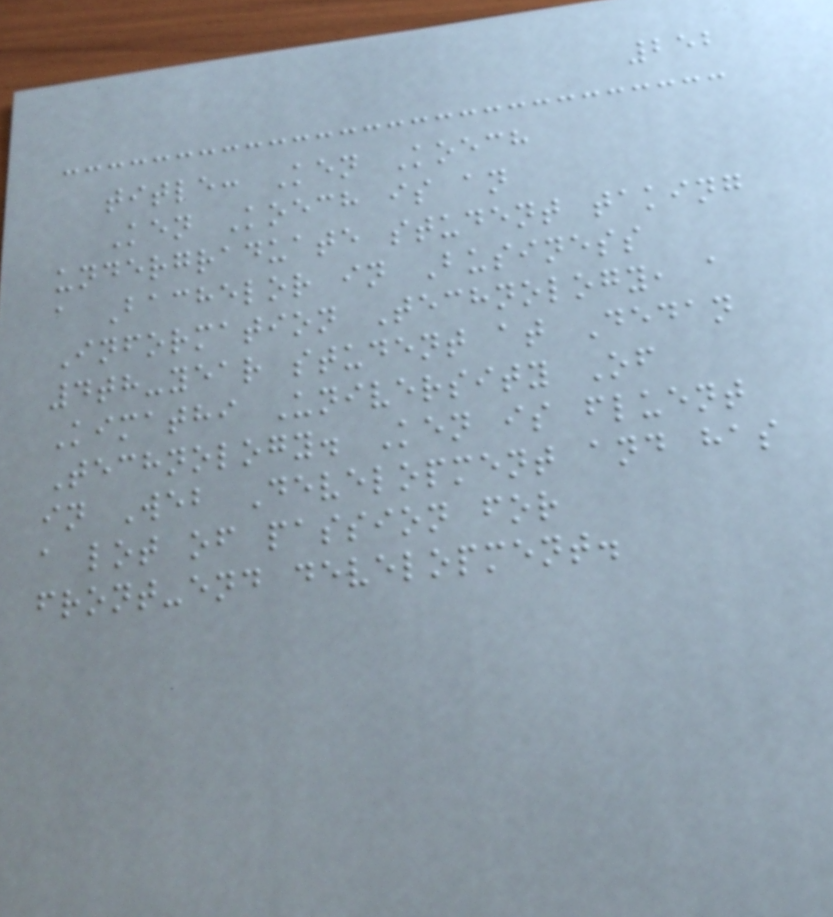252
title: Ken Koech
Ken Koech is an
undergraduate student taking
a Bachelor in Business
Information Technology, a
4th-year student at Dedan
Kimathi University Of
Technology. Ken is fluent
in Web Development and has
a lot of passion for
front-end development.
